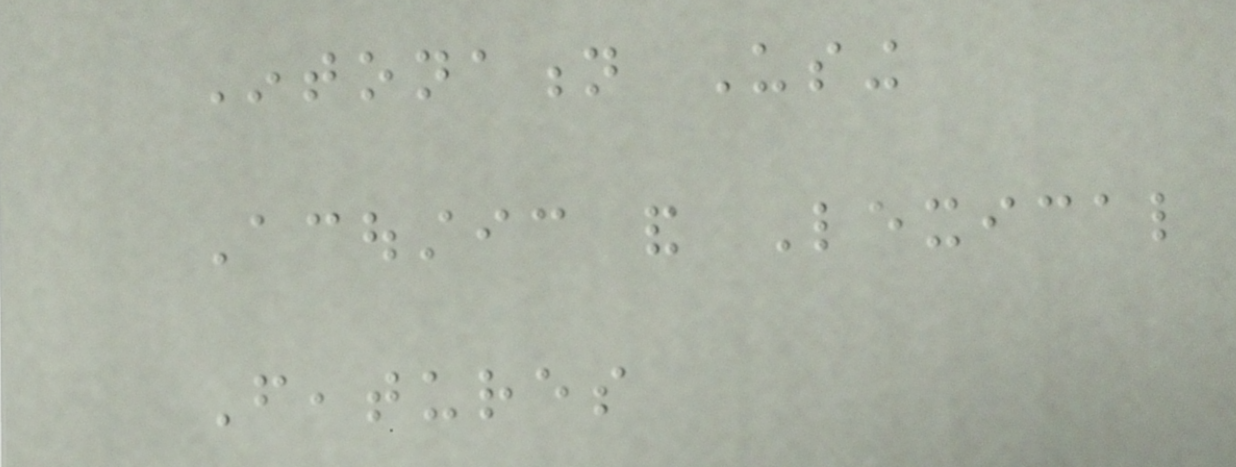Intonation Using
Acoustic and Lexical
Features
